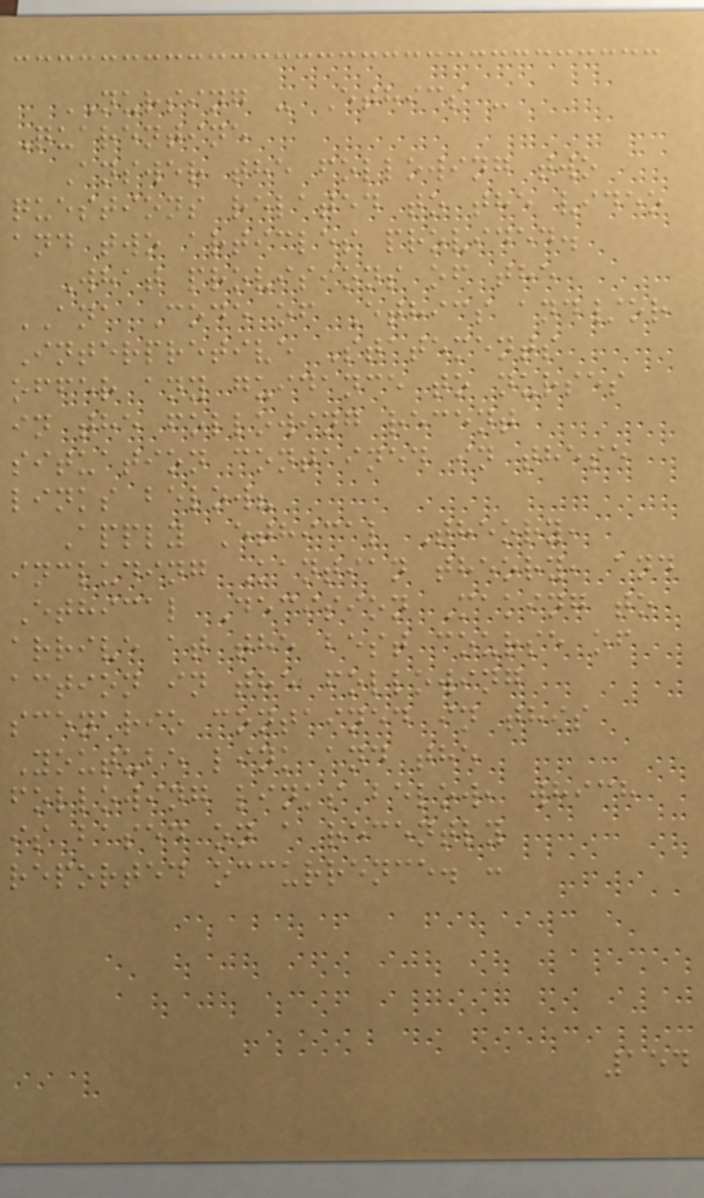NURSING - Ethics -
Quarentine
Answer the following two
questions related to the video
and two articles provided.
What provisions of the
ANA Code of Ethics and/or
Interpretive Statements
offer any guidance to nurses
in the following recent
situation contained in these
links below?
Apply Ethical Theory,
including Kantian theory, and
Ethical Decision Making to
arrive at the best course of
action in the following
scenario contained in this
Youtube link and the
following links below, which
is based on a recently
reported occurrence. :
154
